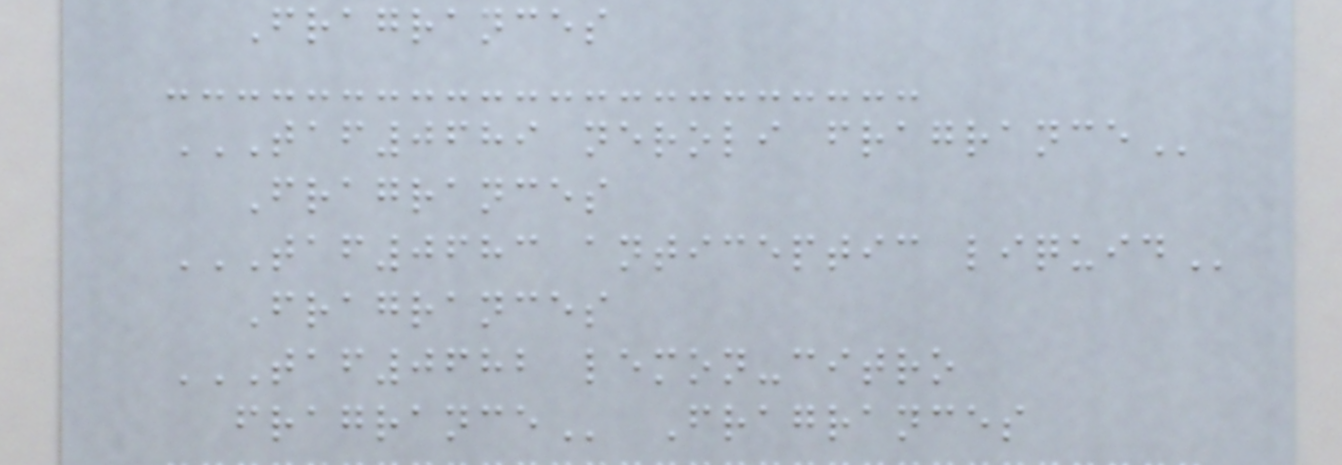Fragrances
TAF0689 NEROLI FRAGRANCE
Fragrances
TAF0683 ANTICEPTIC LIQUID
Fragrances
TAF0682 LEMON-CITRO
FRAGRANCE Fragrances
